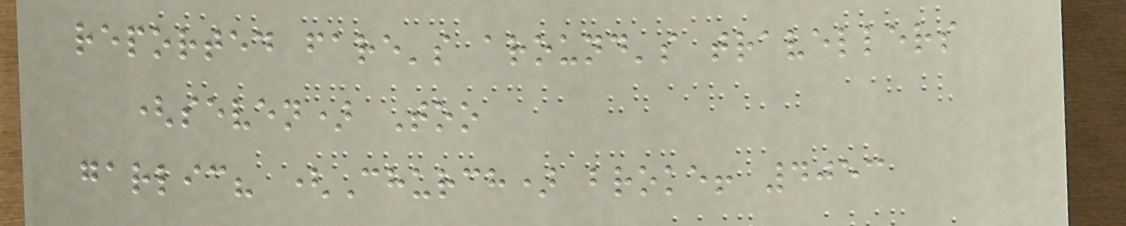reported fare's around's travellers
(seven) Too
garlic? (Church) broke! 4053
